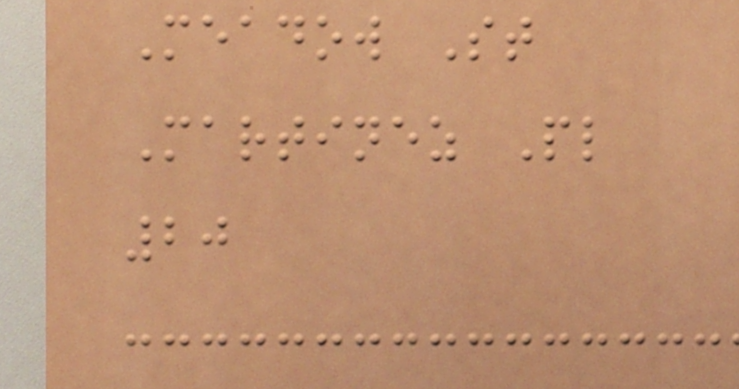Meadow St
Martinez Pl
20
